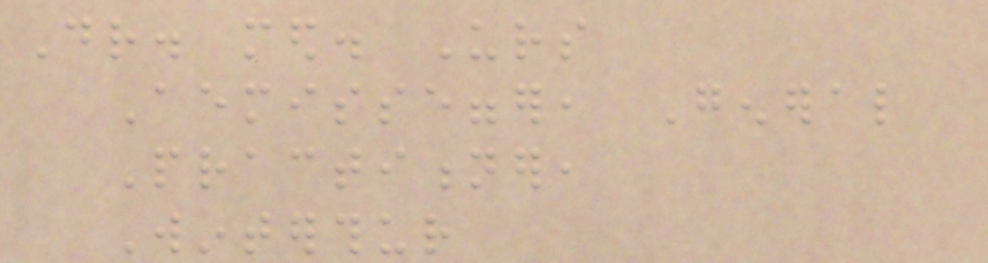Dr. med. Urs
Aemissegger, General
Practitioner,
Winterthur
